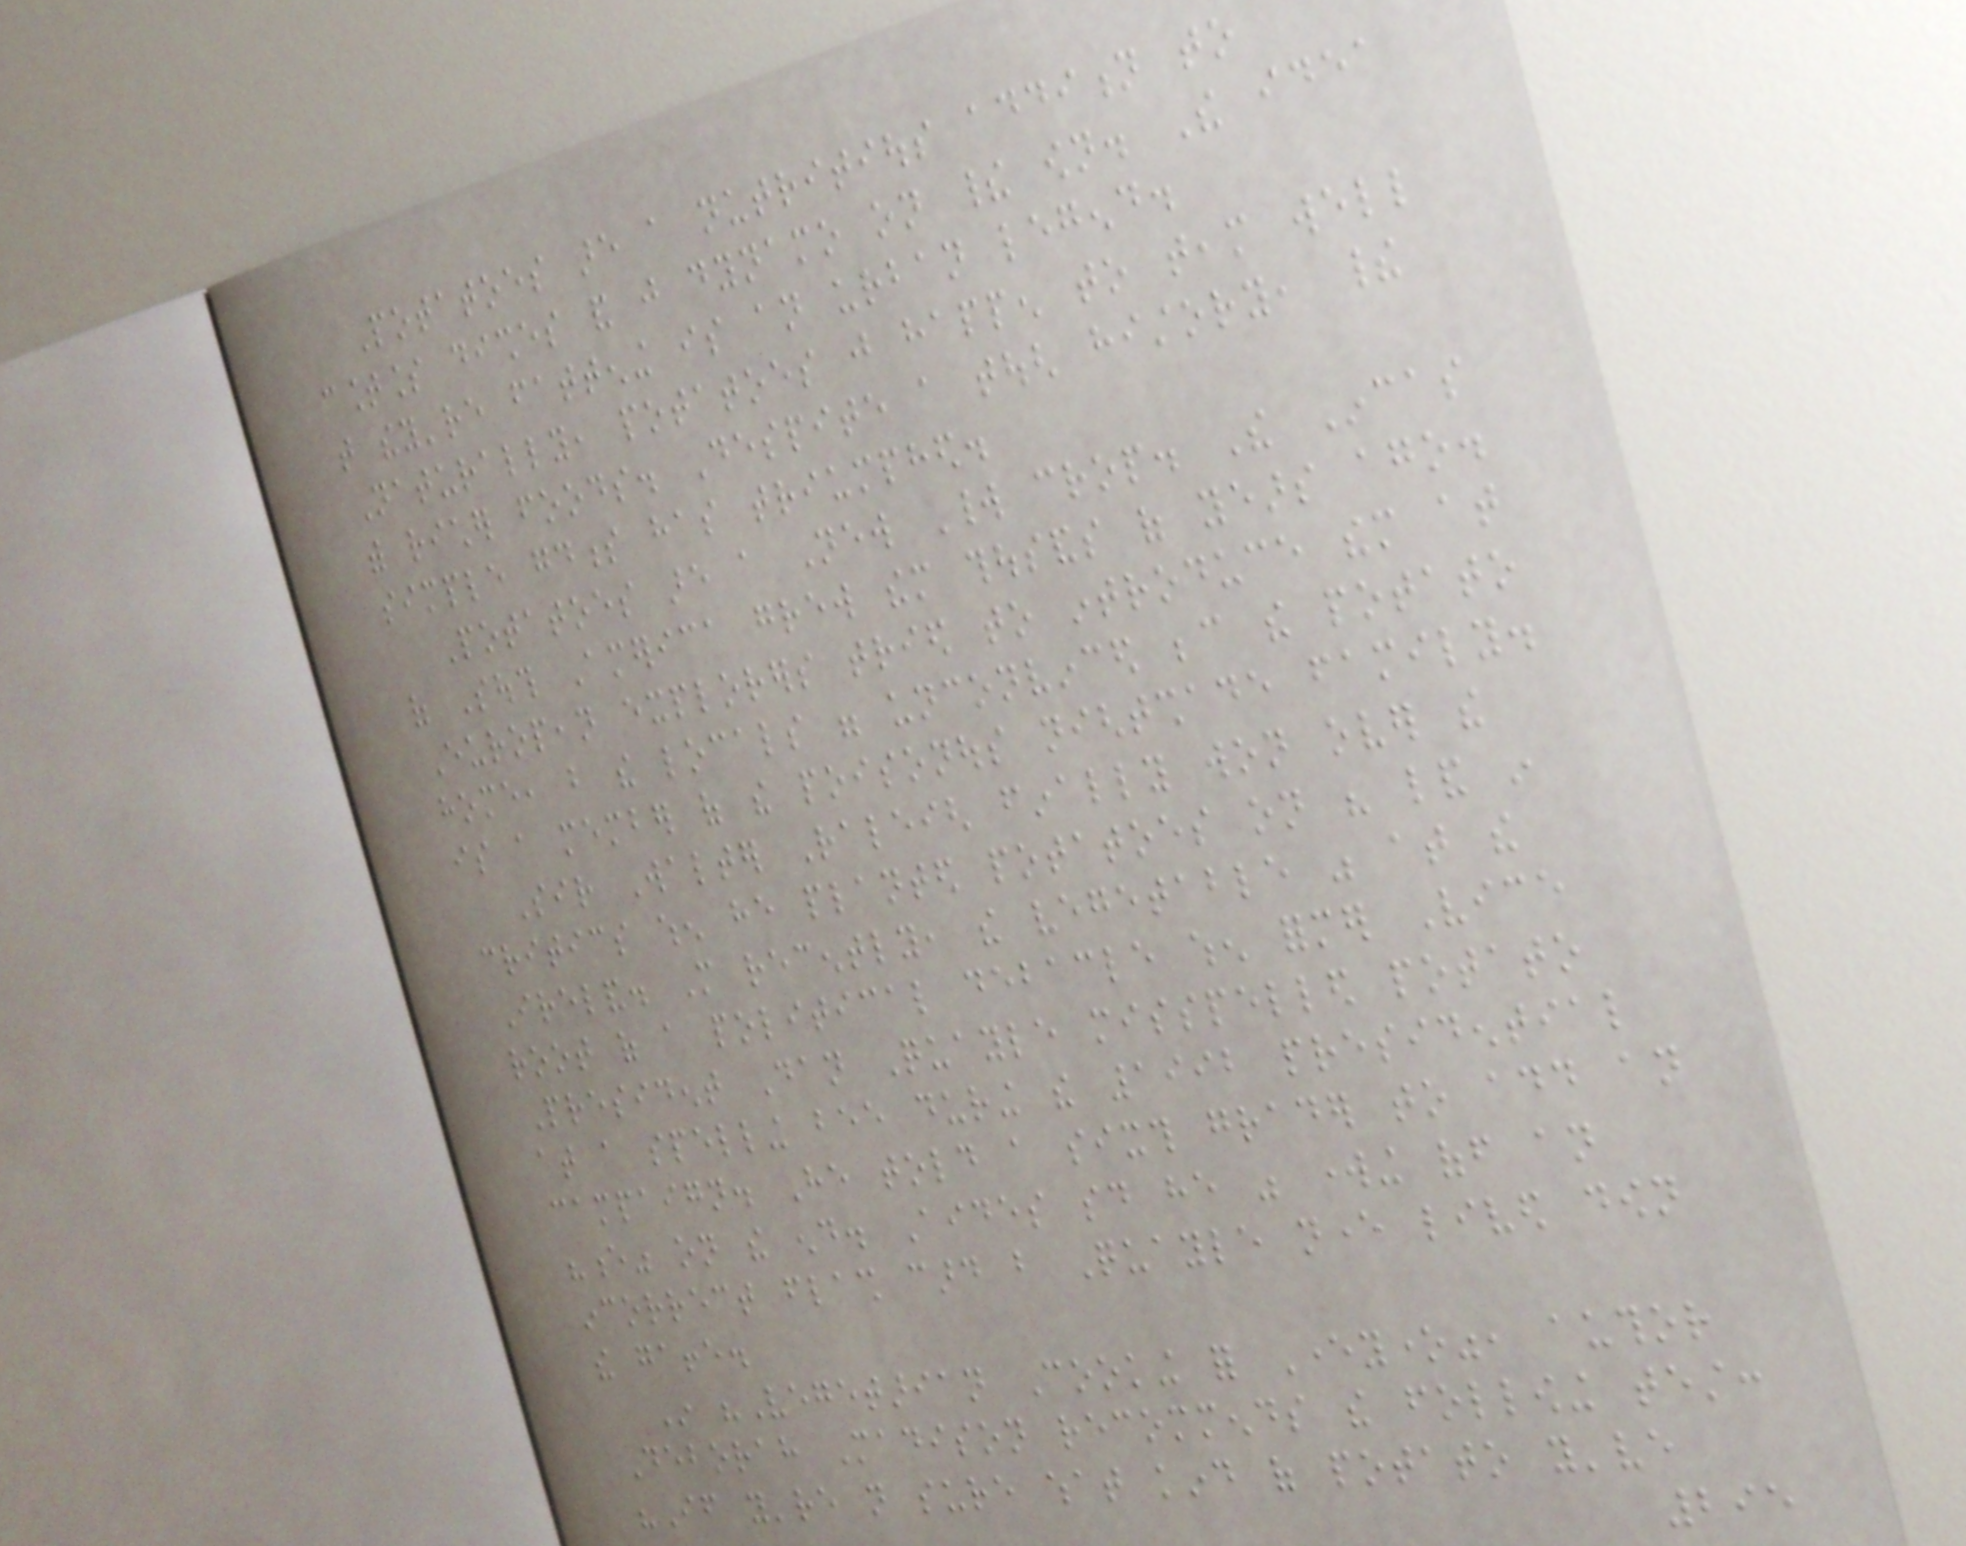Potatoes are a nutritious addition to
countless dishes and just dynamo on their own. The idea
that they're fattening is an urban legend.
Naturally, potatoes just happen to team well
with richer foods. Despite a tough history, their
simple goodness has triumphed.
Potatoes are a New World crop. The Incas
of South America grew them thousands of years ago.
European explorers tried to introduce them at
home, but the locals were unconvinced because the potato
is a member of the poisonous nightshade family.
Sir Walter Raleigh finally won over the
critics when he planted potatoes on his land in
Ireland. More recently, the vegetable was at the
root of a political debacle when former Vice
President Dan Quayle misspelled potato
at a spelling bee during the 1992 presidential
campaign. He told a sixth grader to add an
"e" on the end. Aides said he was working off an
incorrect flash card but Quayle never lived down
the gaffe.
In "Vegetarian Cooking for Everyone", author
Deborah Madison recommends the following test:
"If you're not sure what kind of potato you've
295
